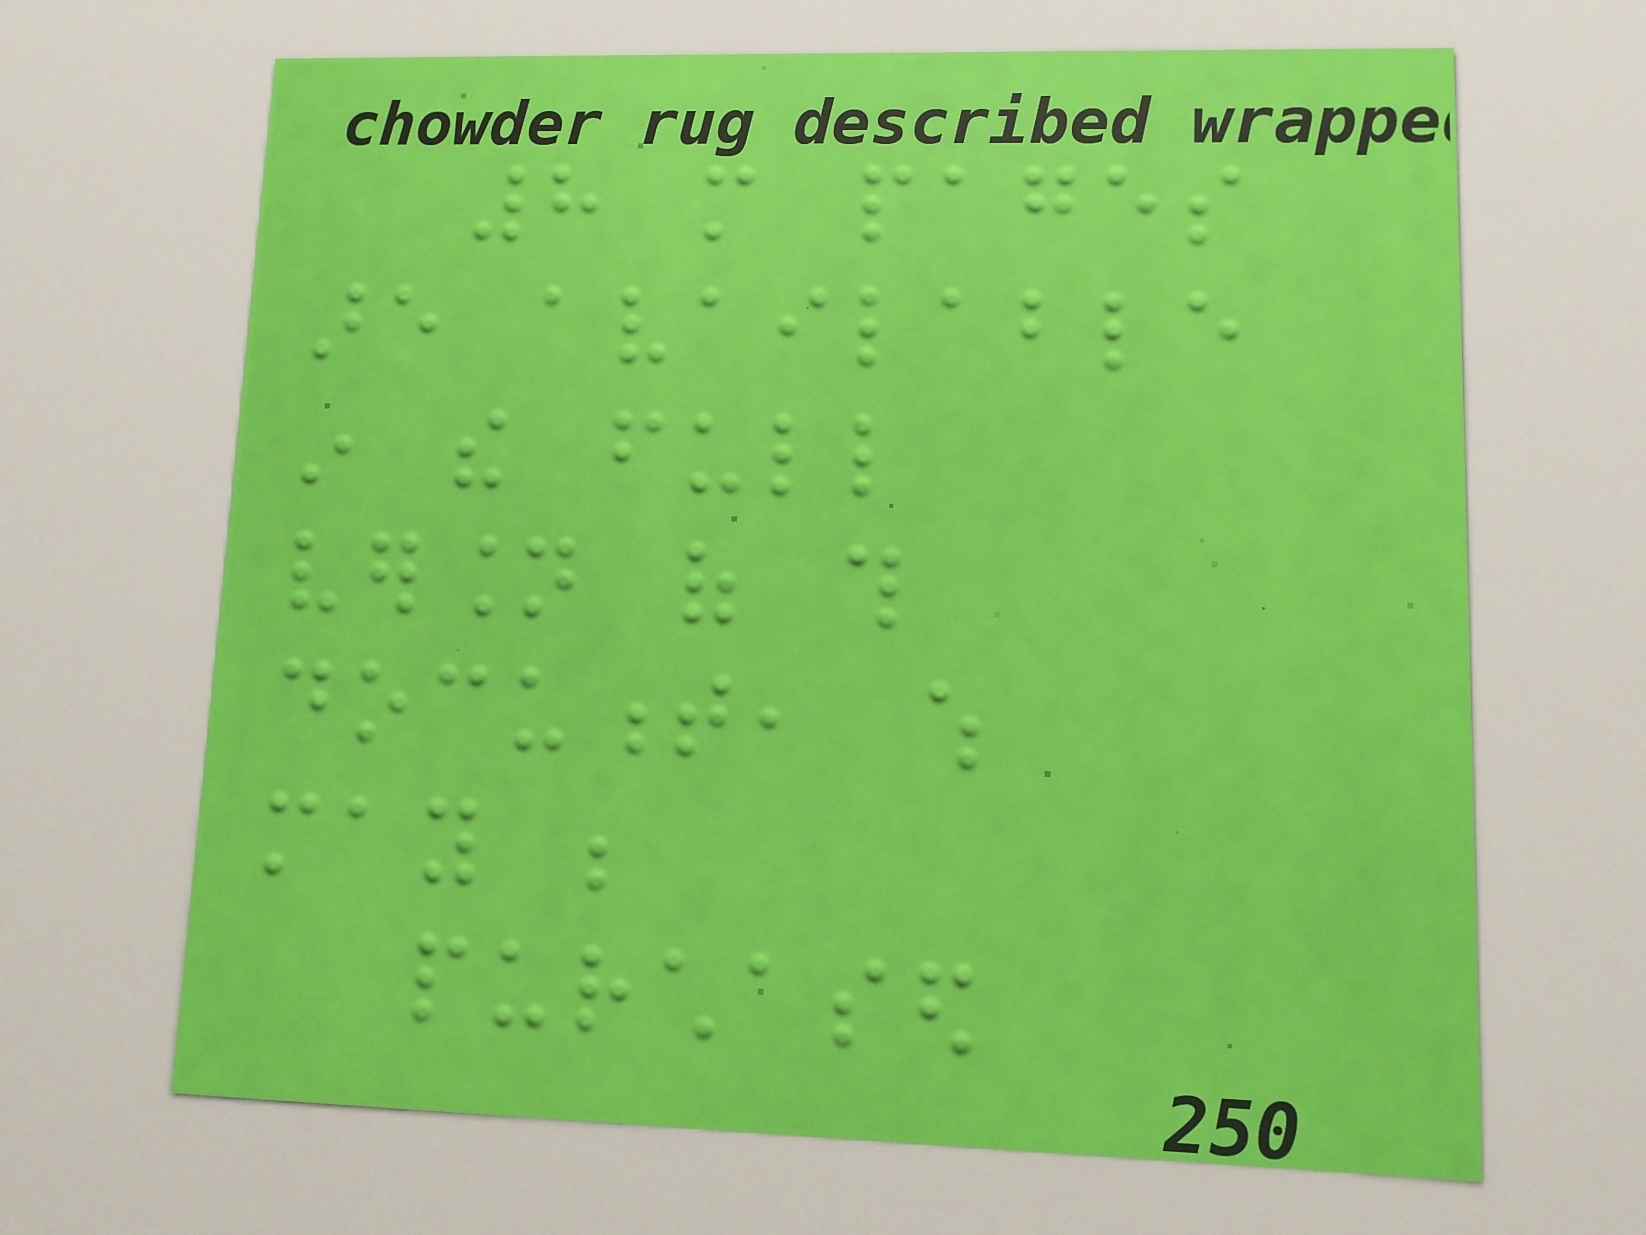8 more pages
are available
in the full
version of this
document, which
may be
purchased
